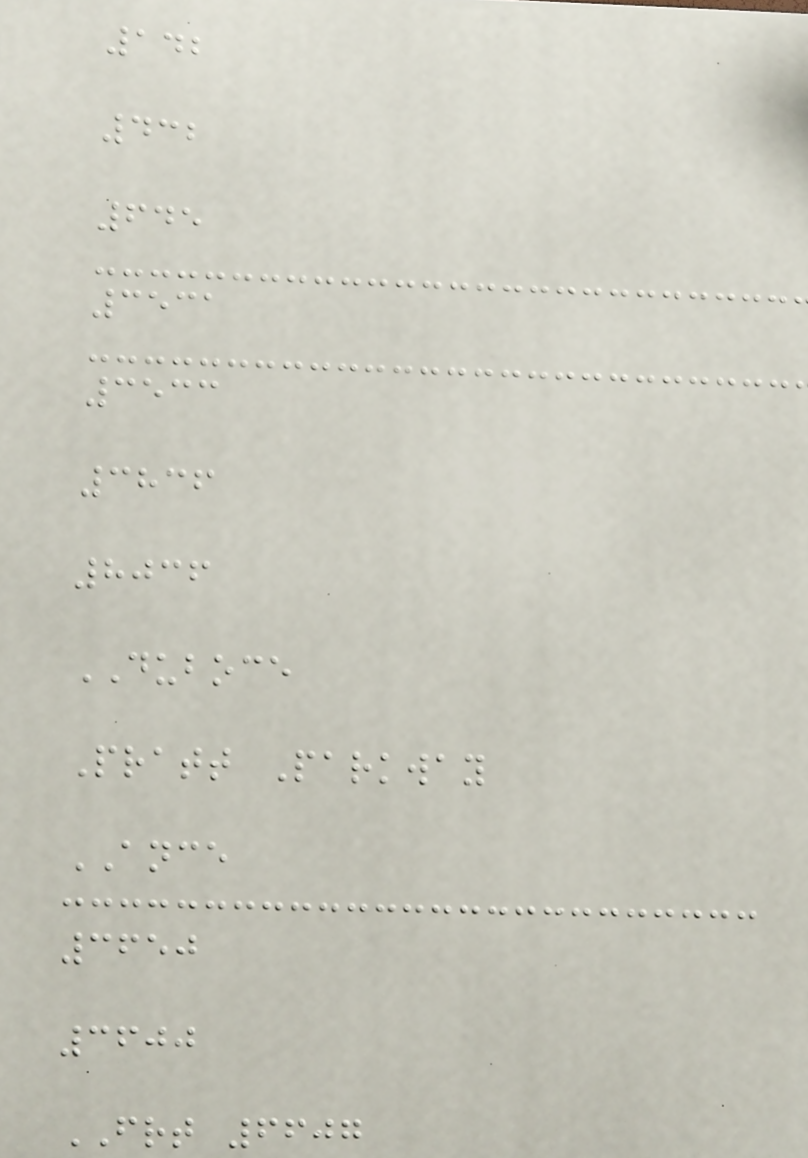142
432
645
3531
3533
3836
8036
DUBOCE
Pratt Parkway
ANCE
3650
3600
FRT 6607
